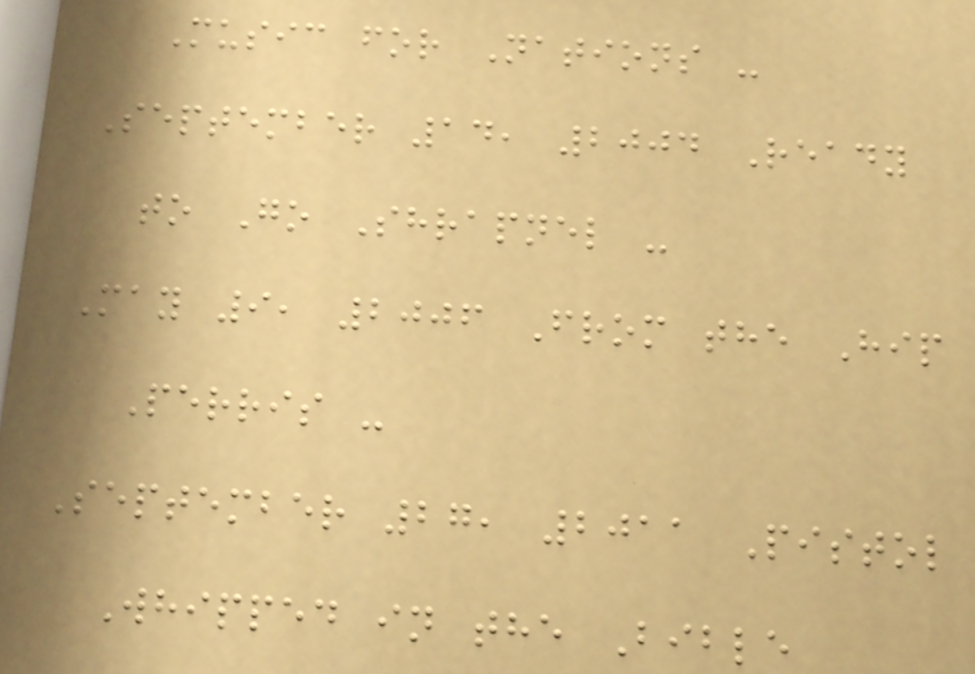Music for Nations -
September 14, 2004 Ready
to Go Shrapnel -
May 9, 2006 From the Hip
Perris -
September 27, 2011 Pistol
Whipped in the Bible
